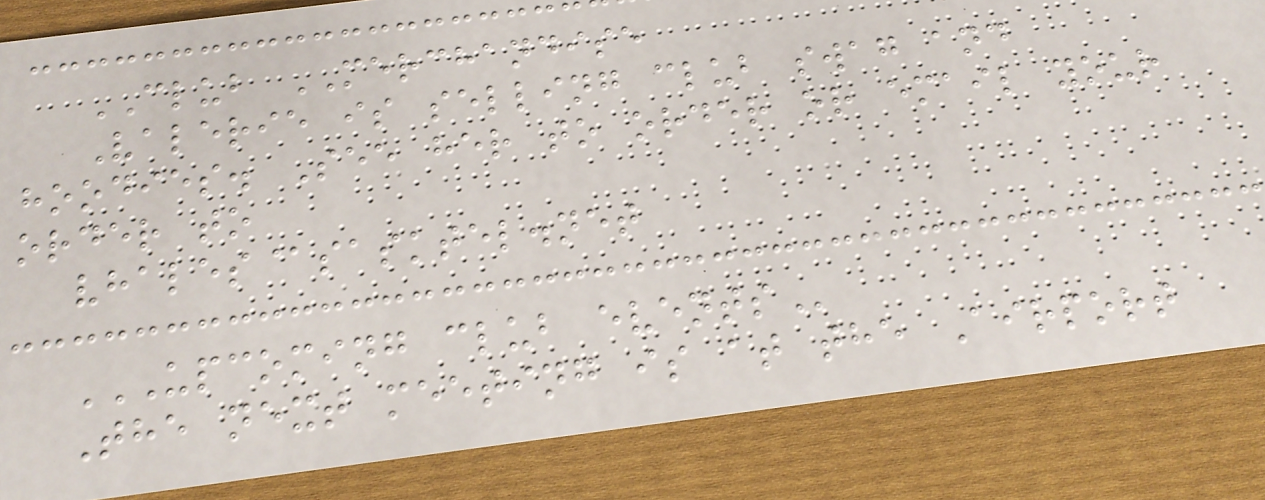CLUB MERCHANDISE
Valerie is selling club swag and
hoodies. See her to order or email your
order to
vhales@sasktel.net
UPCOMING CLUB EVENTS
The next meeting is at the Airport
